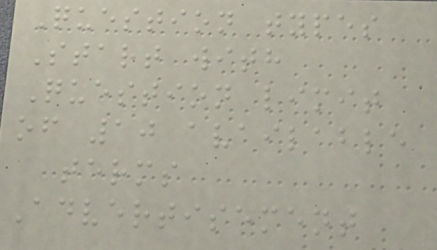Question types
Start with
Question limit
of 10 available
terms
Advertisement
